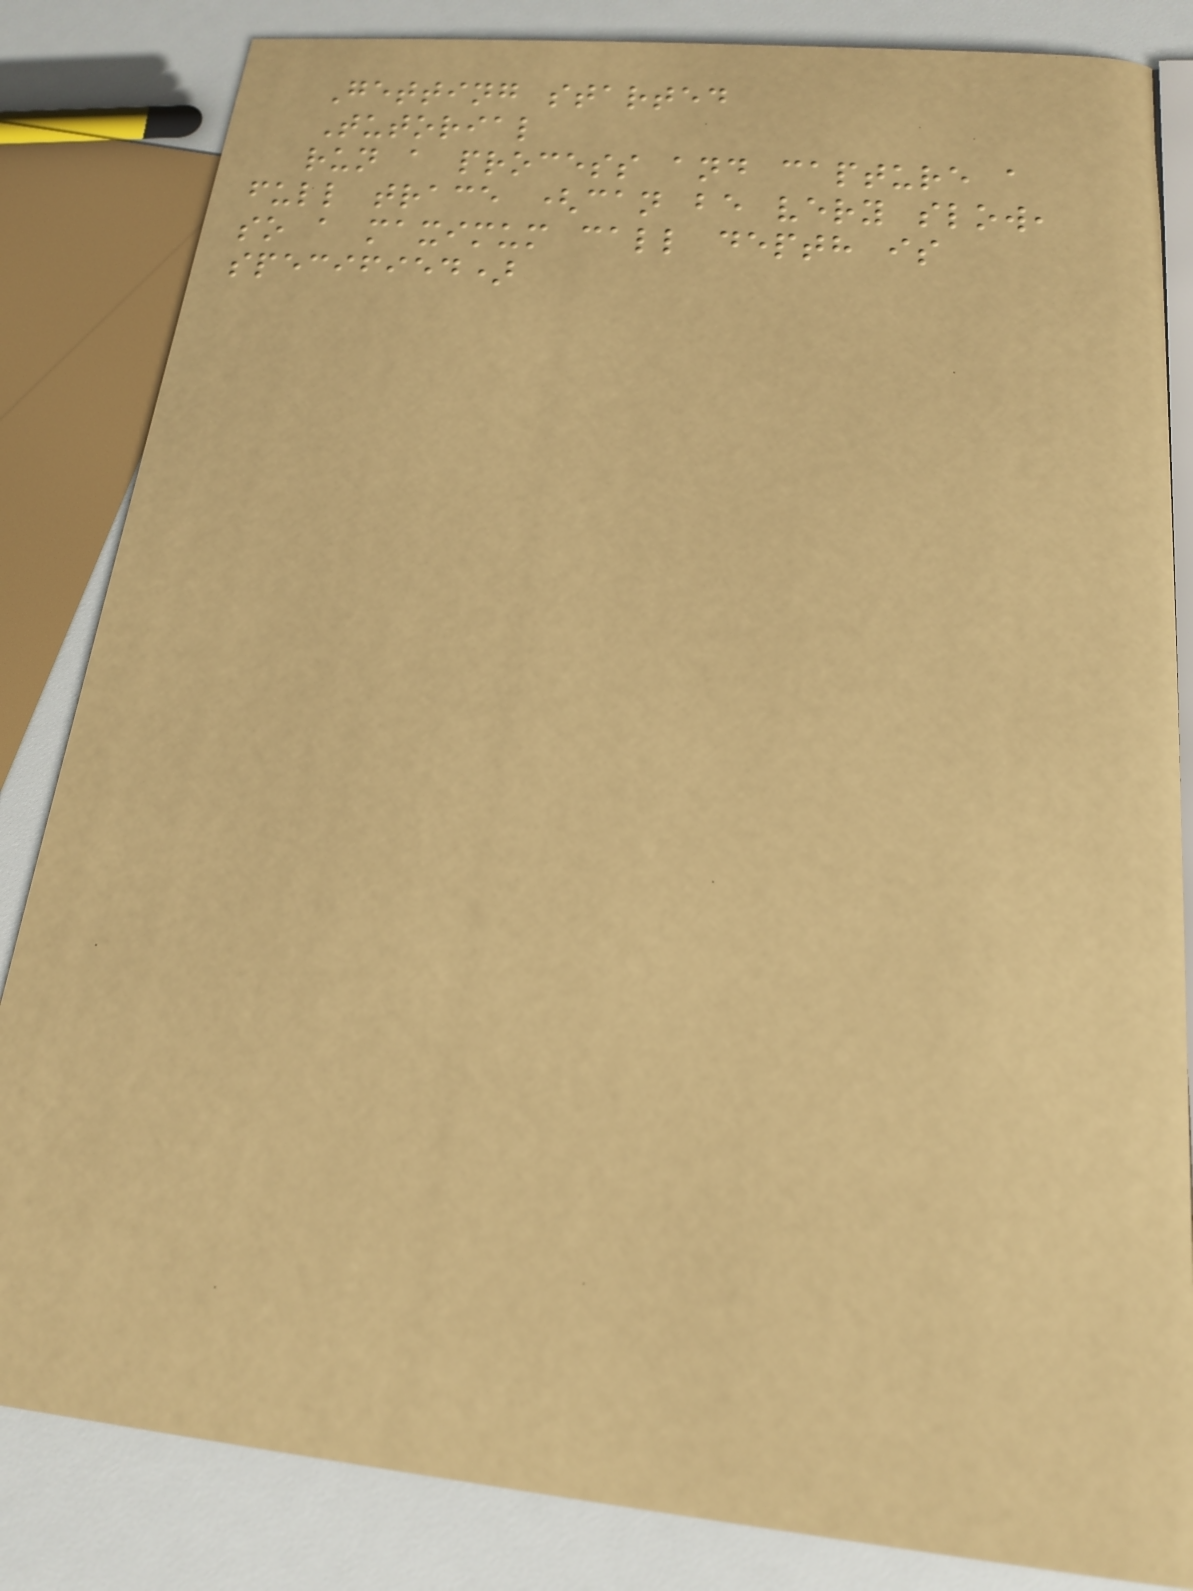Getting started
Tutorial
run a process and capture a
full trace (can be very slow,
so a maximum call depth is
specified)
